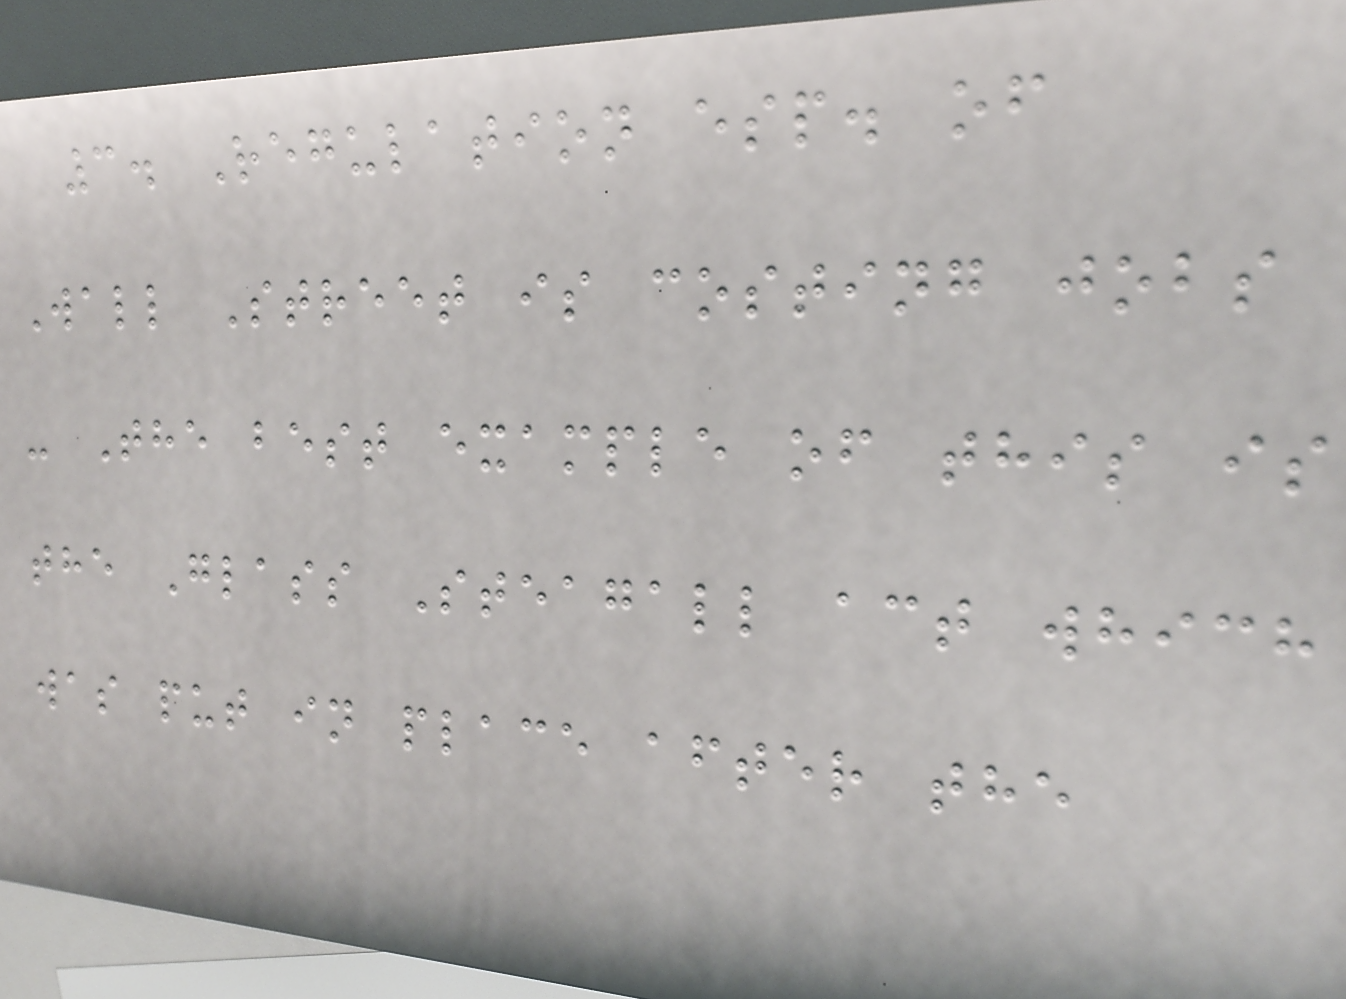3. Regulation esp. of
Wall Street is costing jobs
- The best example of this is
the Glass Steagall act which
was put in place after the
